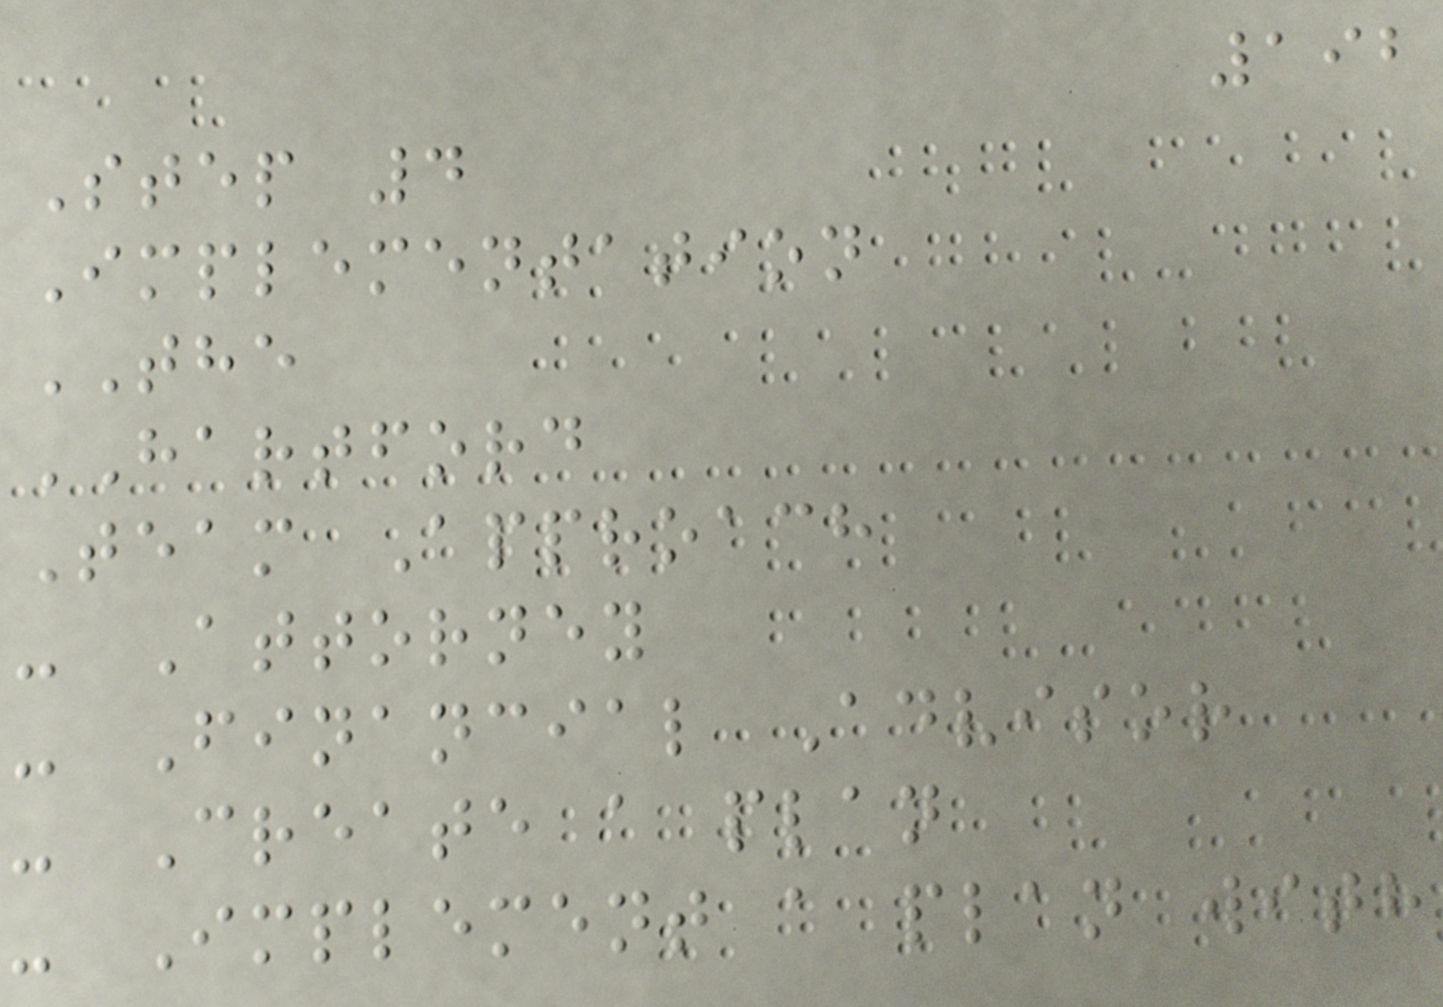192
Step 4
Implementation
THE
HARTFORD
Team Approach
- Attorney
- Financial Advisor
- Create a plan
- Implement a plan with
